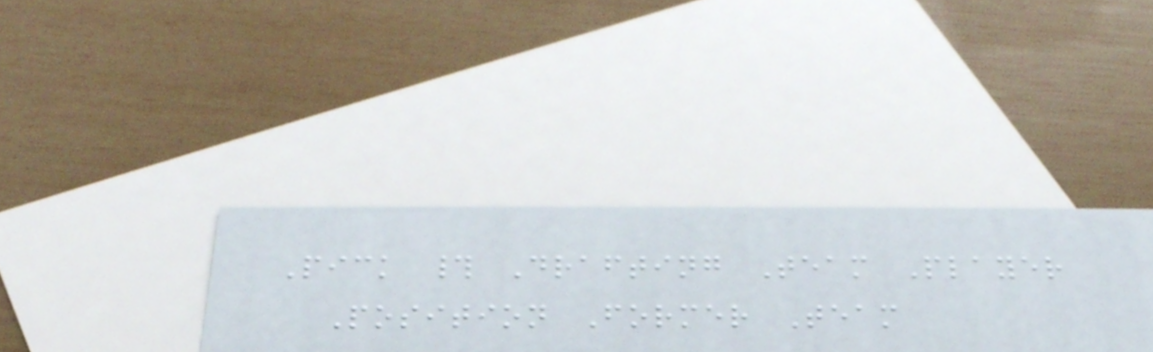Pick # Drafting Team Player
Position Former Team
